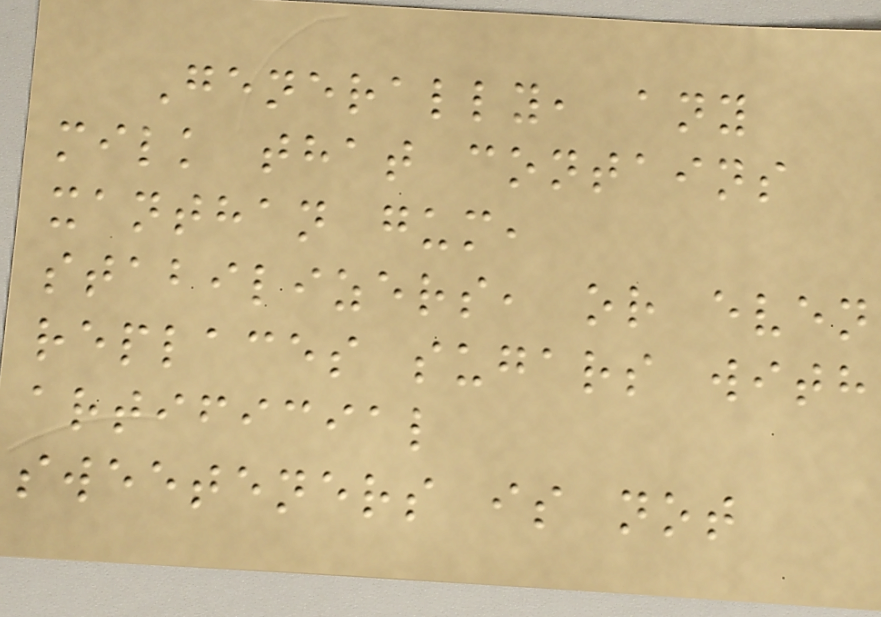Generally, any
milk that contains
xanthan gum,
stabilizers, or even
replaces sugars with
artificial
sweeteners is not
